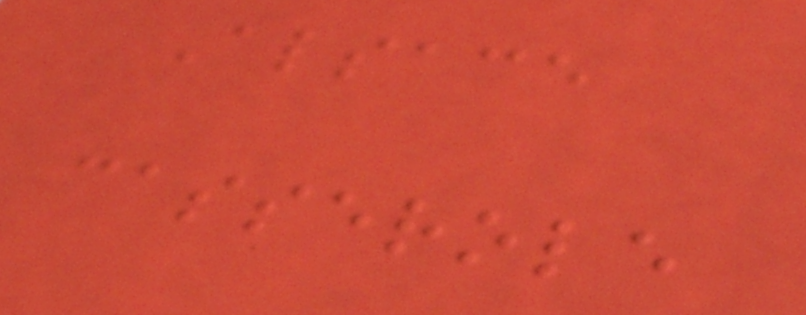Alsace
casserole
